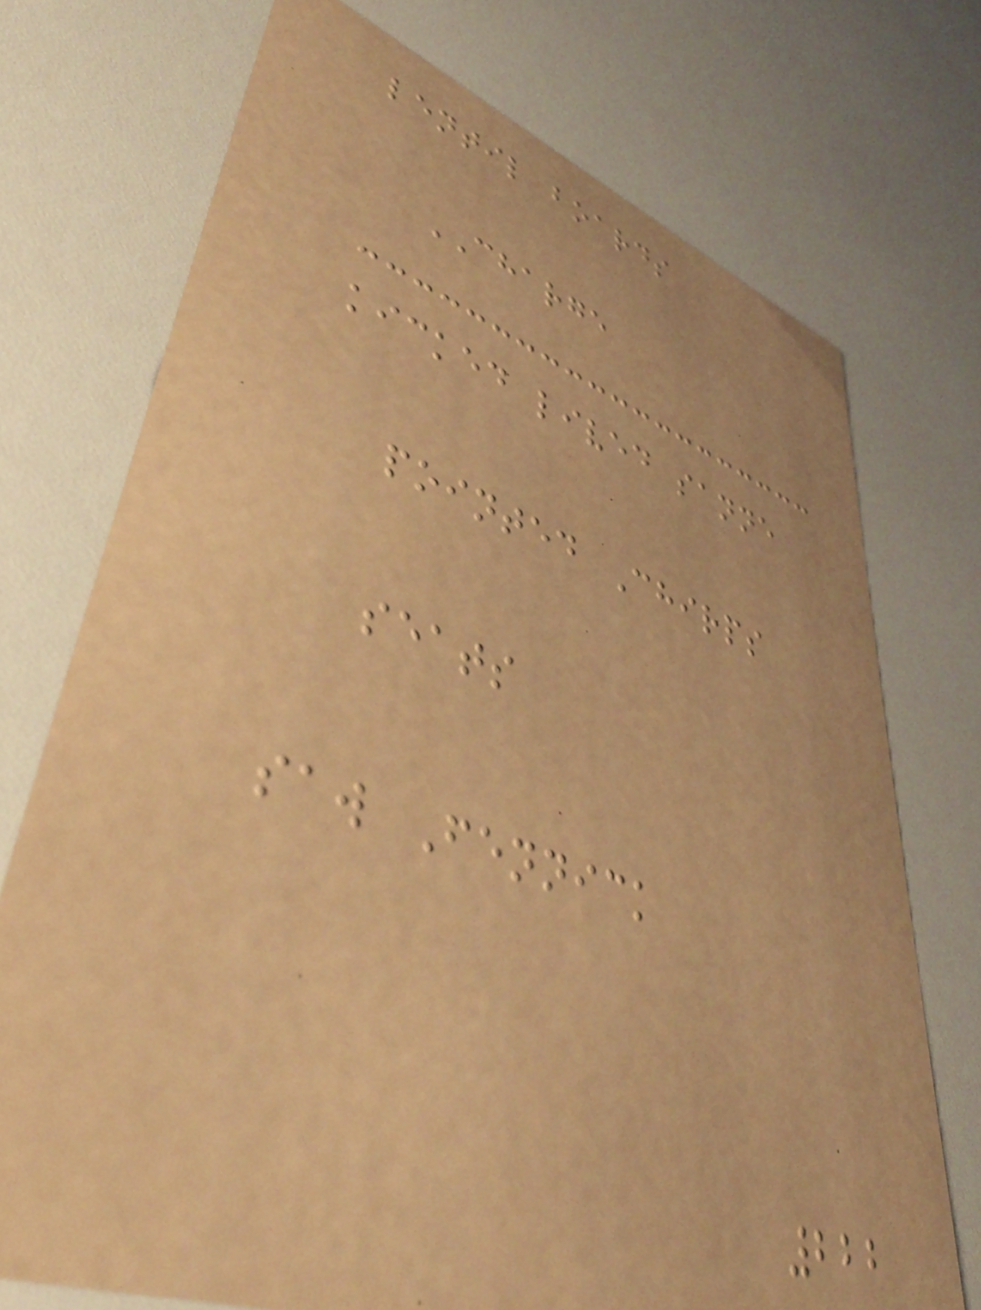lentil boards
CHARGE
kicked lived sanne
pointed Chirps
seats
saw Fennick
222
